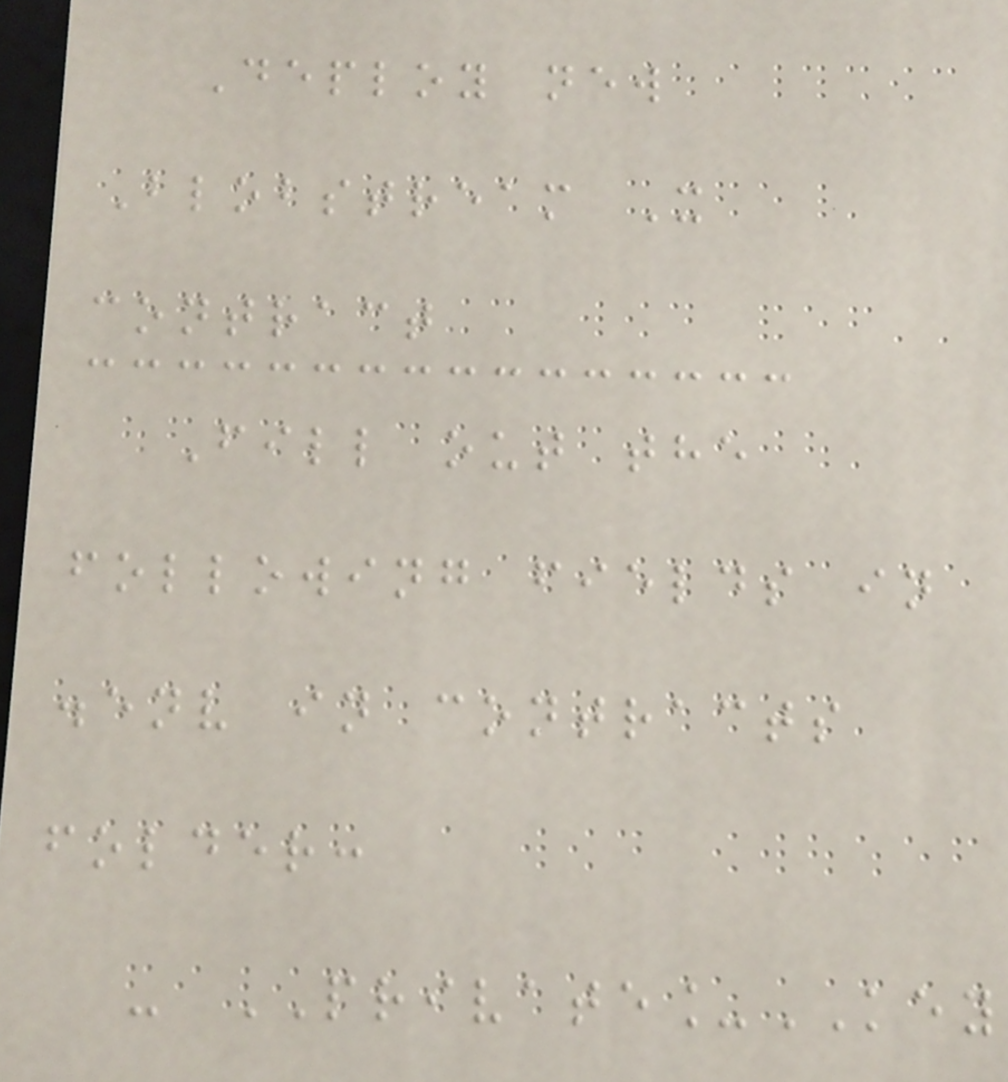Deploy new
Blobstream X
contract
Fill out the
following fields in
.env in contracts
folder:
- PRIVATE_KEY
